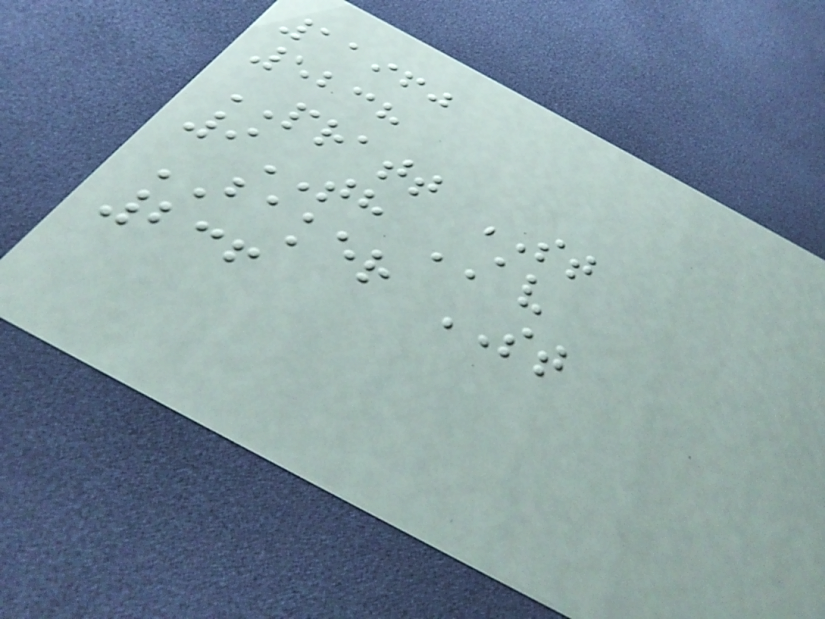11960
5238
PRATT ST
9TH AV
BAKER ST
236
